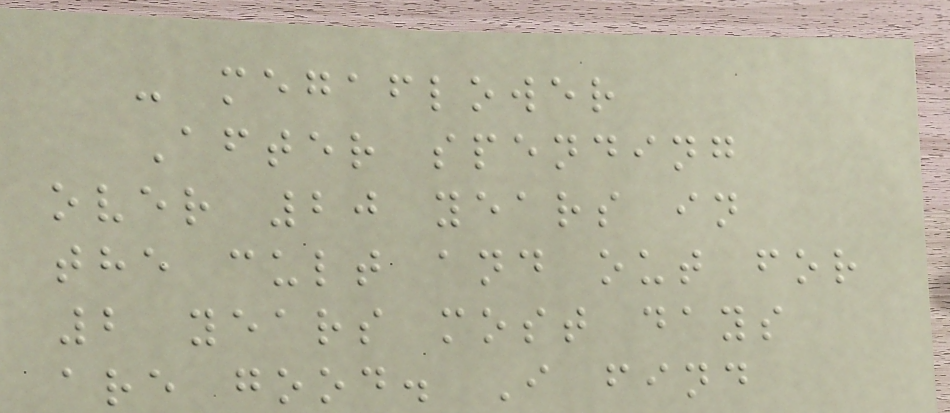- megaflower
After spending
over 20 years in
the cult and out for
2 years most days
are good. I find
